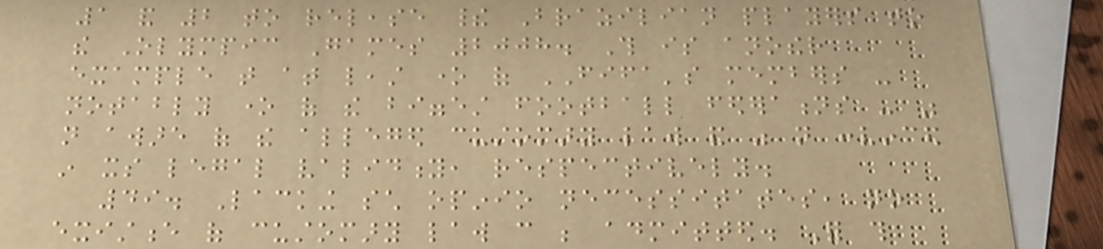1 and 2 to release their Brazilian players to
the Olympic Games 2008. This is another
example that at least one of FIFA's members -
notably one of the biggest football federations - was
not aware of the alleged customary law and was not convinced
in its legal validity, respectively.
49. Lacking such opinio necessitates, no
existence of customary law can be admitted. For this
